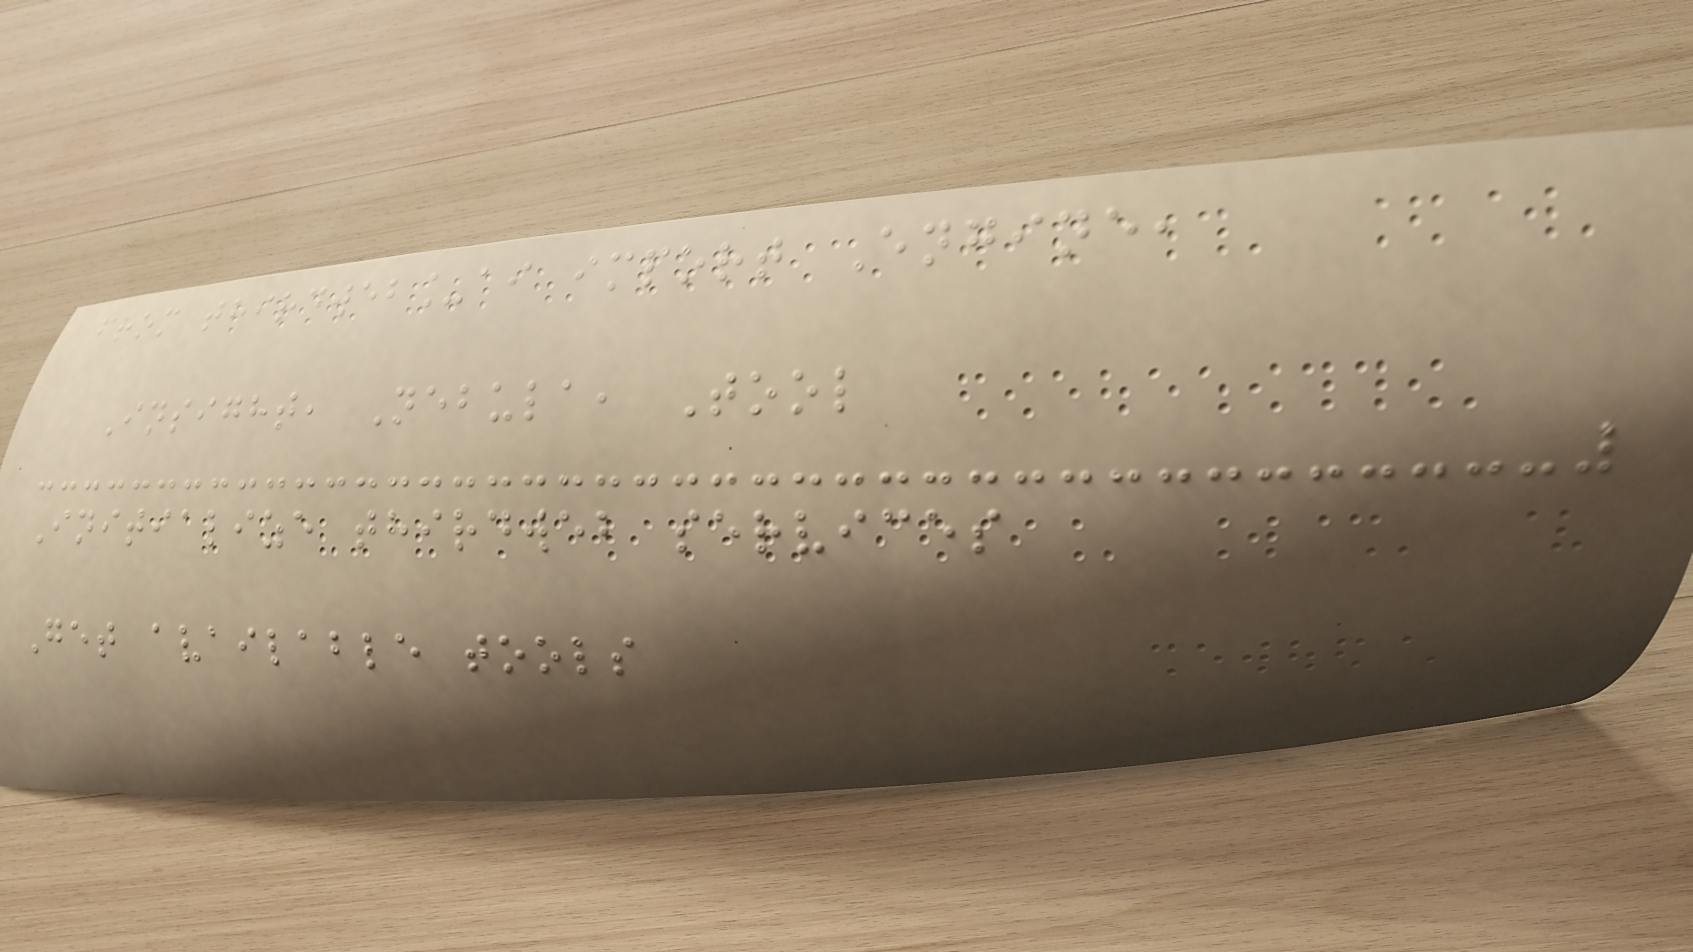from thirdweb_ai import Engine,
Insight, Nebula, Tool
Initialize thirdweb services
Get available tools
